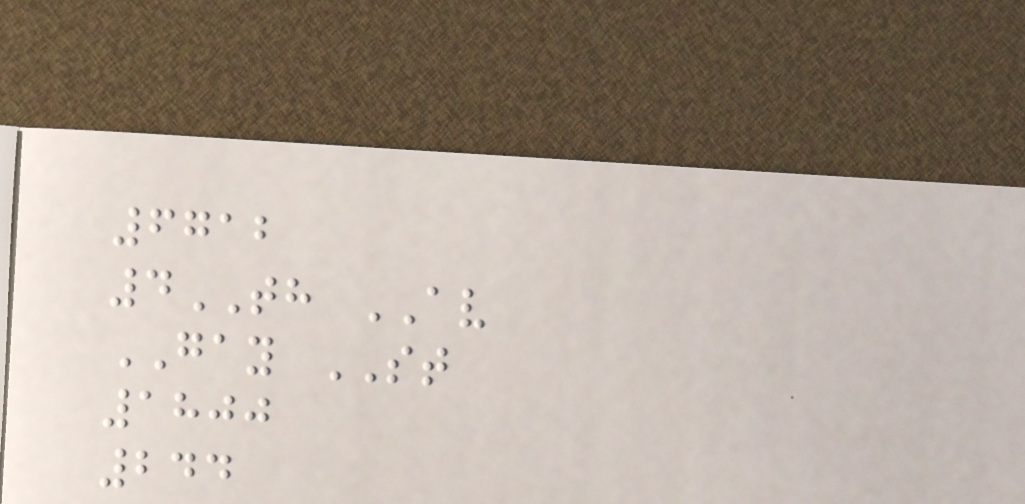6712
4TH AV
GAY ST
1800
244
